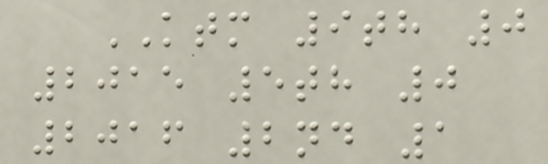KTM 9th 0
2015 5th 0
2016 2nd 1
